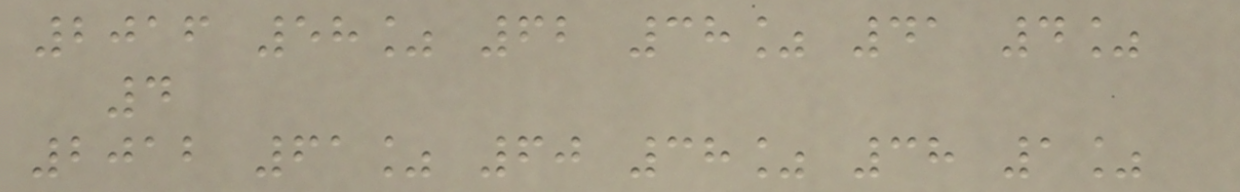2016 58% 62 38% 41 4%
4
2012 61% 60 38% 38 1%
